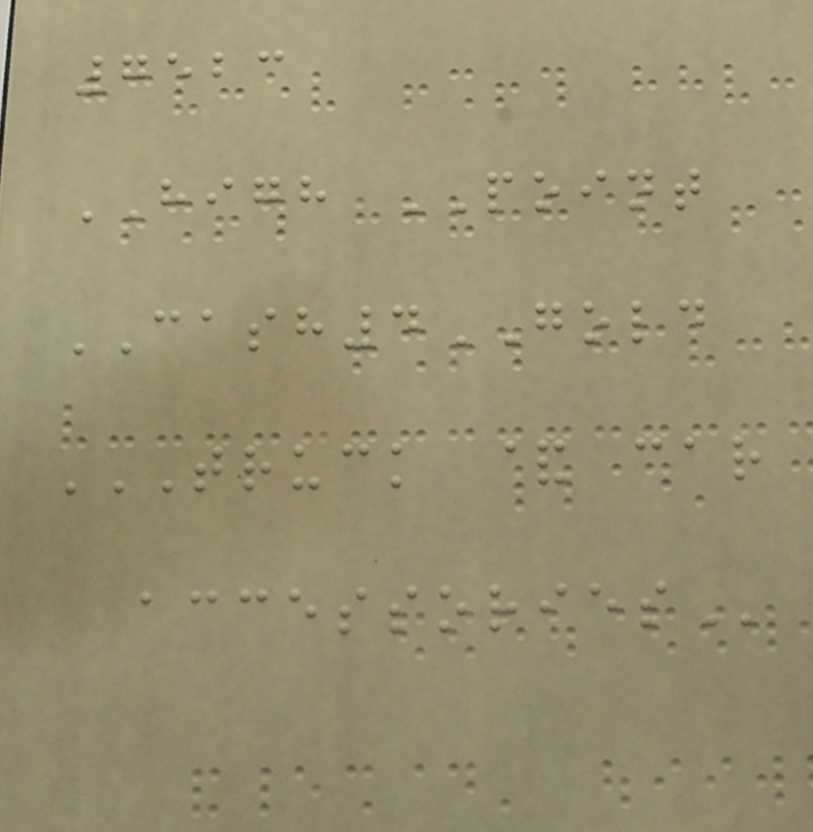7523
HIGH POINT
CASH4GOLD
TRUCK & CAR
ACCESSORIES
